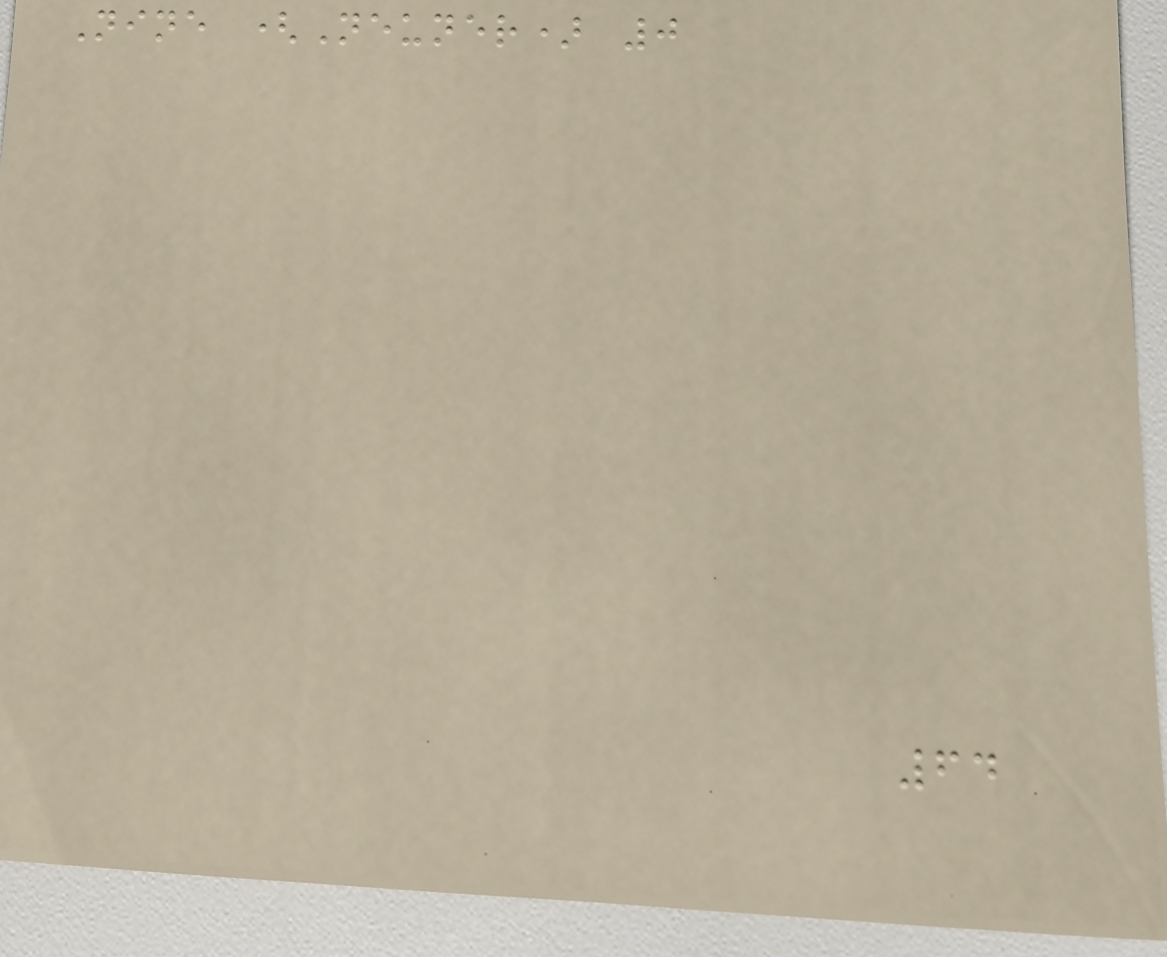Nine (Neuner) 0
64
